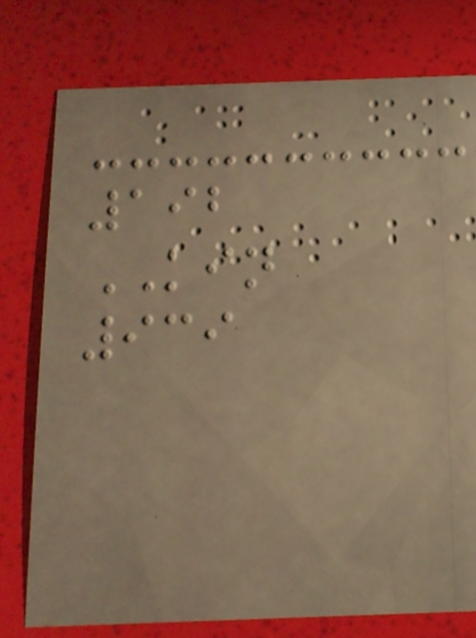192
KIN
939
